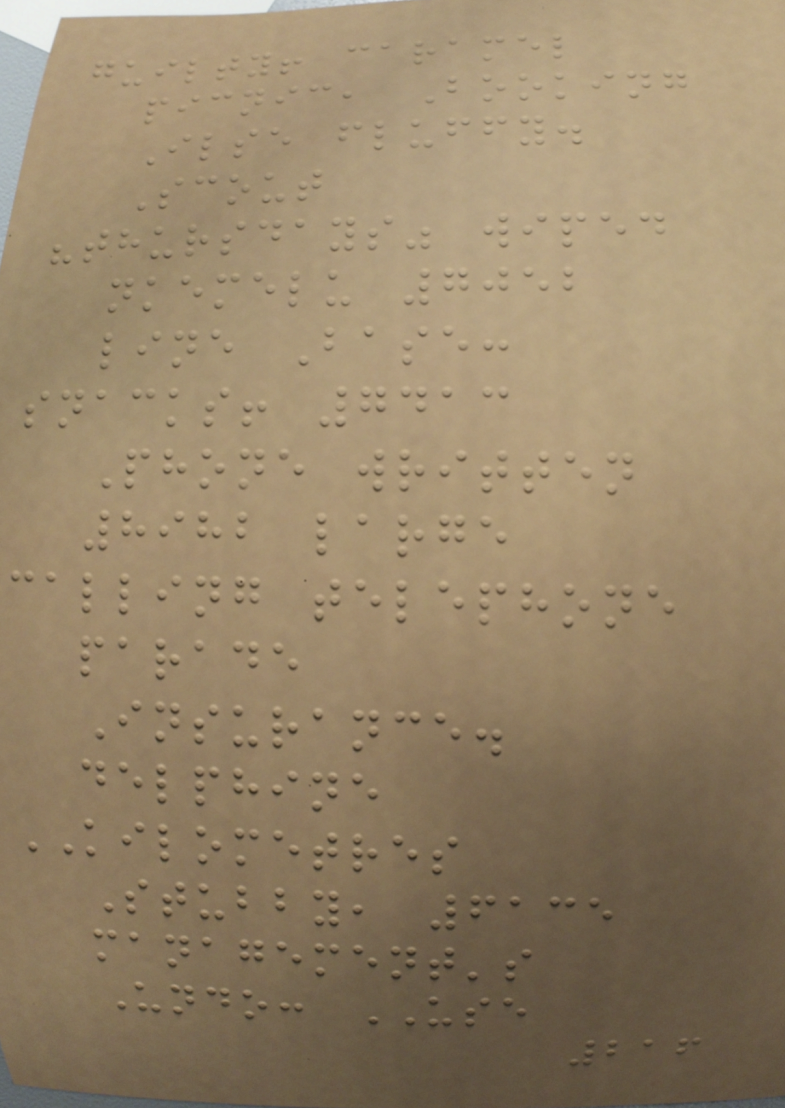guilty! caramel
picnic, Booking
Ilse fluffy.
Scout
"thursdays" wiped
nkemelu 7052
line Base:
snacks! 7413
Phone written
8982 large
calling telephone
parade
Insurance.
delphine
KILOMETRES
Stubby, 6135
management's
Undo: USE
216
